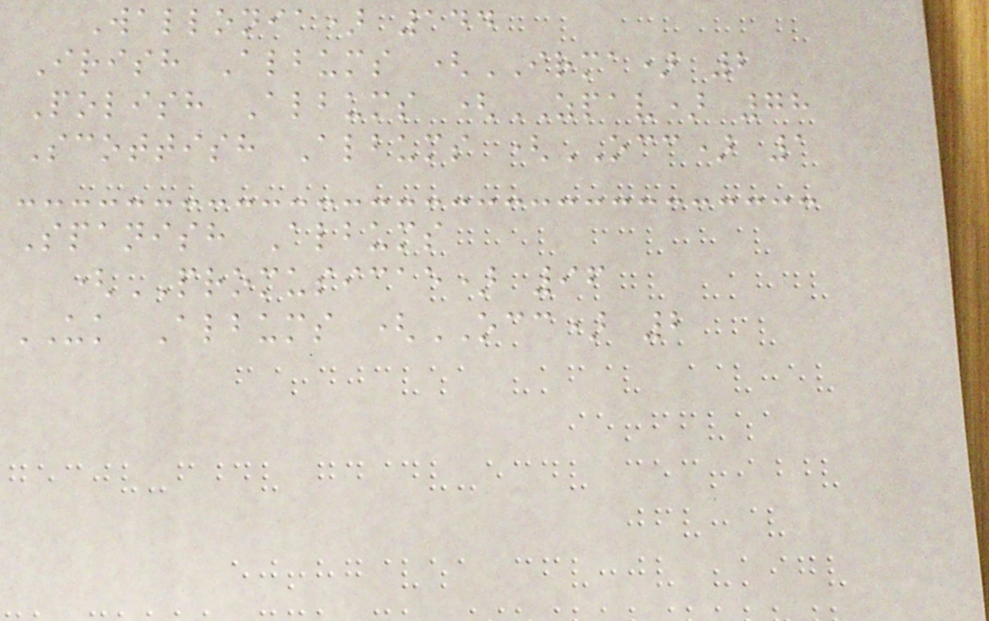Wallonia) 144
Irish Albums (IRMA) 2
Polish Albums (ZPAV) 78
Scottish Albums (OCC) 1
Spanish Albums
(PROMUSICAE) 96
UK Albums (OCC) 2
